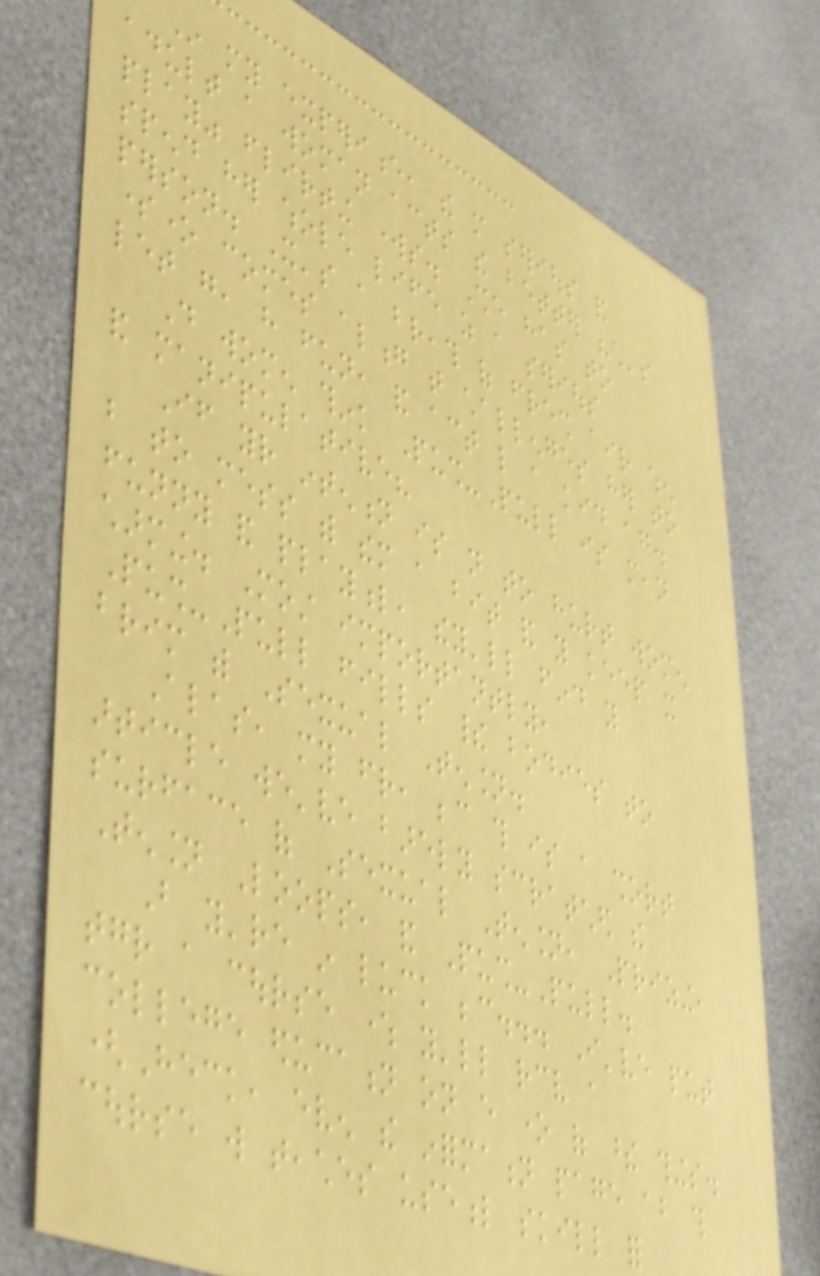In my experience, the more serious and
adult a woman acts the better "child's
play" flirting works. She has to
spend her whole life as a serious
person. It's a breath of fresh air when
someone comes along that challenges her to
let go, have fun, and act like a kid again.
Do women think Push-Pull is mean
and manipulative?
If your intention is not to hurt women
but to mess with them a bit and you keep it
funny and playful, they'll find you
charming. Most importantly,
Push-Pull fills their bodies to
brim with Sexual Tension.
Alas, my friend, because this is a short
article we've barely scratched the
surface of Sexual Tension, Prizing,
Tension Loops, and Push-Pull.
But you're in luck because... I've put
together a course where you'll receive a
college education on every one of these things.
(Heck, even the information page about this
course will teaches useful skill for
